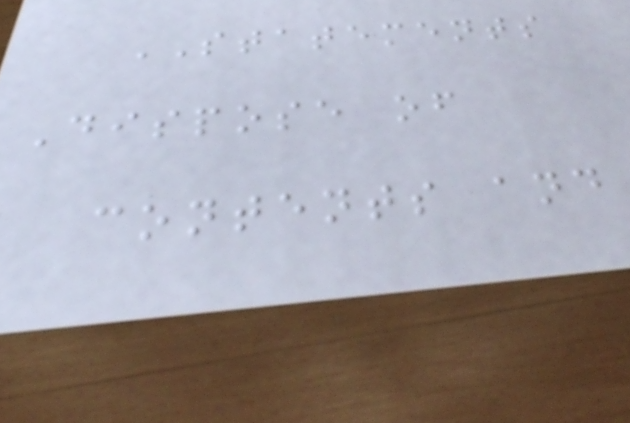STATEMENTS
Dispose of
contents and
